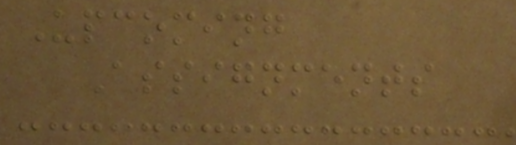Upcoming
Assignments
